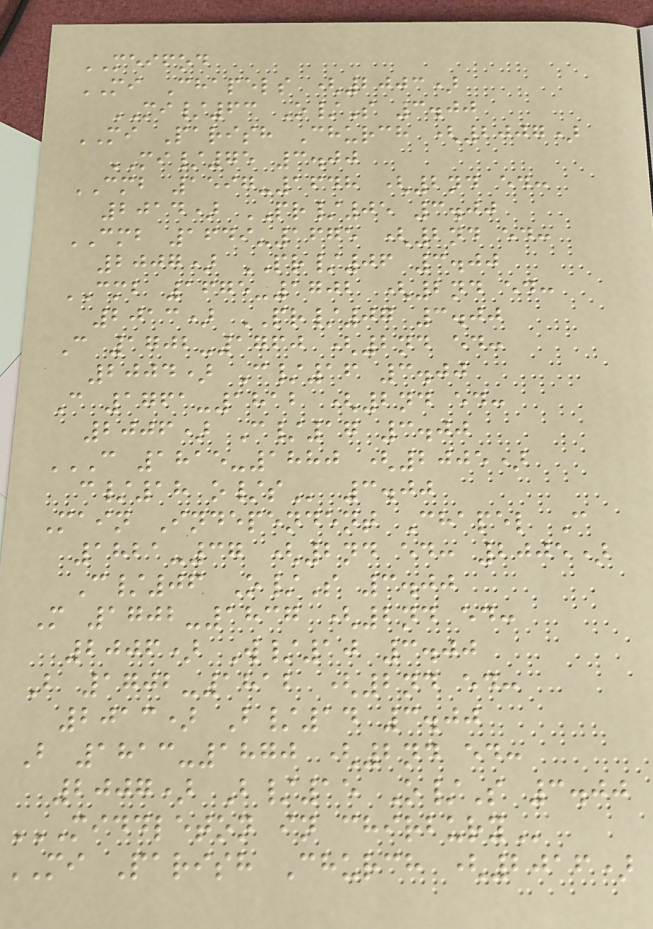MEIFOD
MI Chapels (2003)
MI/63 O/S 3.00
MI Parish Church (2007)
MI/75 3.00
CMB 1597-1648 (2nd ed:
2014) PR/05 3.00
CMB 1649-1675 (2nd ed:
2007) PR/06 3.00
CMB 1675-1702 (2nd ed:
2013) PR/07 3.00
C 1702-1760 (2nd ed:
2004) C/16 3.00
C 1761-1812 (2nd ed:
2006) C/17 3.00
C 1815-1880 (2005)
C/18 O/S 3.00
Main Independent Chapel C
1821-37 (2nd ed: 2005)
C/06 O/S 3.00
M 1702-1837 (2nd ed:
2006) W/10 3.00
B 1702-1812 (2nd ed:
2013) B/14 3.00
B 1813-1870 (2nd ed:
2007) B/15 O/S 3.00
MIDDLETON IN CHIRBURY
MI Parish Church (2016)
